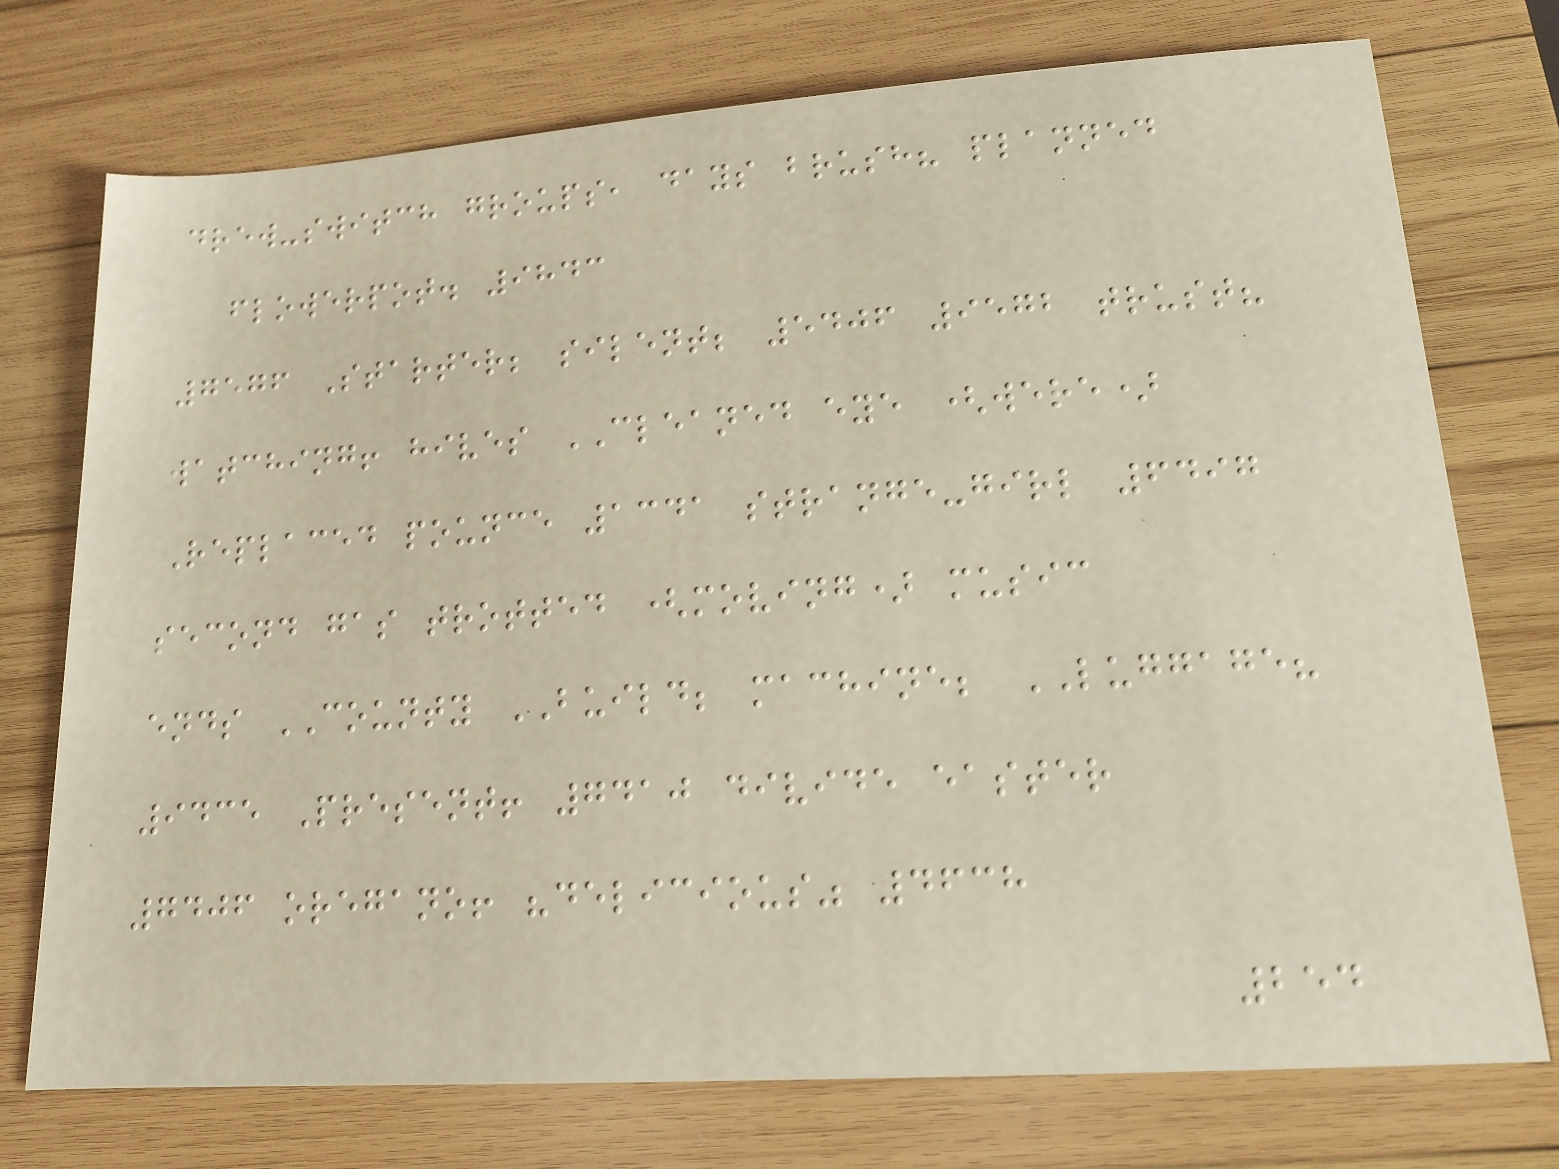drew-switch groups, days brush? planned
flowerpot. 9843
7576 Starter; silent; 5406 9572 trust?
watching! hives CLEANED eye (were)
Replaced pounce 1341 strange-girl 6497
second gas trotted (moving) music
ends COUNTY BUILD; machine; LUGGAGE?
9435 Present! 7410 divide easter
7406 oregano! "delicious" 4638
254
